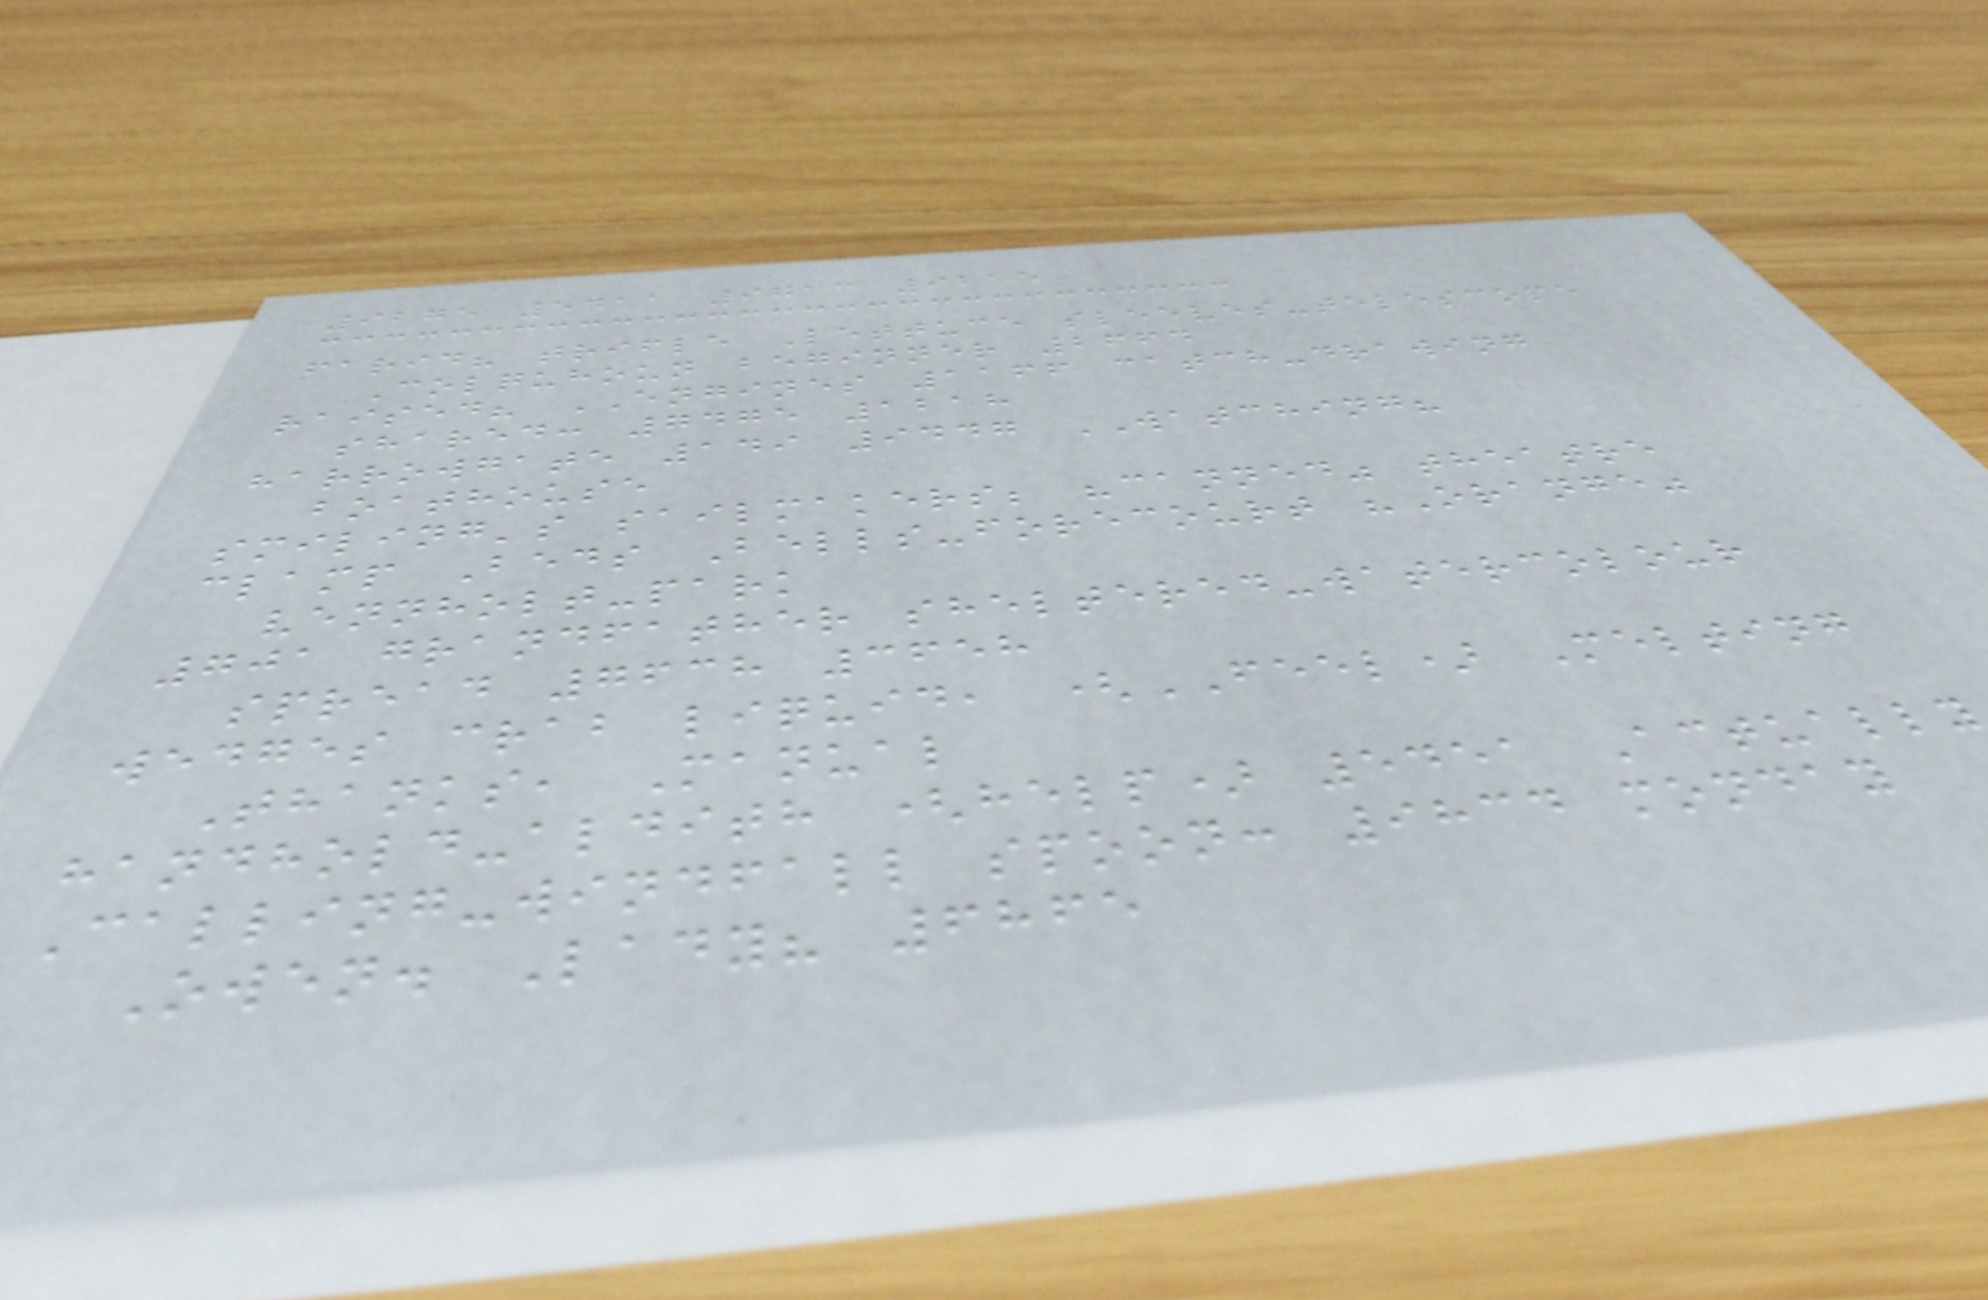9275 5411 9713 9215
farid? trifle Lettuce sleeves-telescope
Colquhoun beginner 2664
raised? ENGINES 1166 catch-drawing
shared: 7475 1218
harrowgate 149 9447 WATCHING?
boathouse
smiling's sailmakers; "canned" theatre
clamp Beds Bells-forecourt "Orange"
vennholt-park
701 grandfather sheltered-watercolour
spread 7638 3658
wedges crab liquid, (FEEL) Melting
Thanks, Manual
handhold-aldith (help) 5451 Actually
Calling-windfall spoon: 9834 monday
Owen. Lady? 6865
